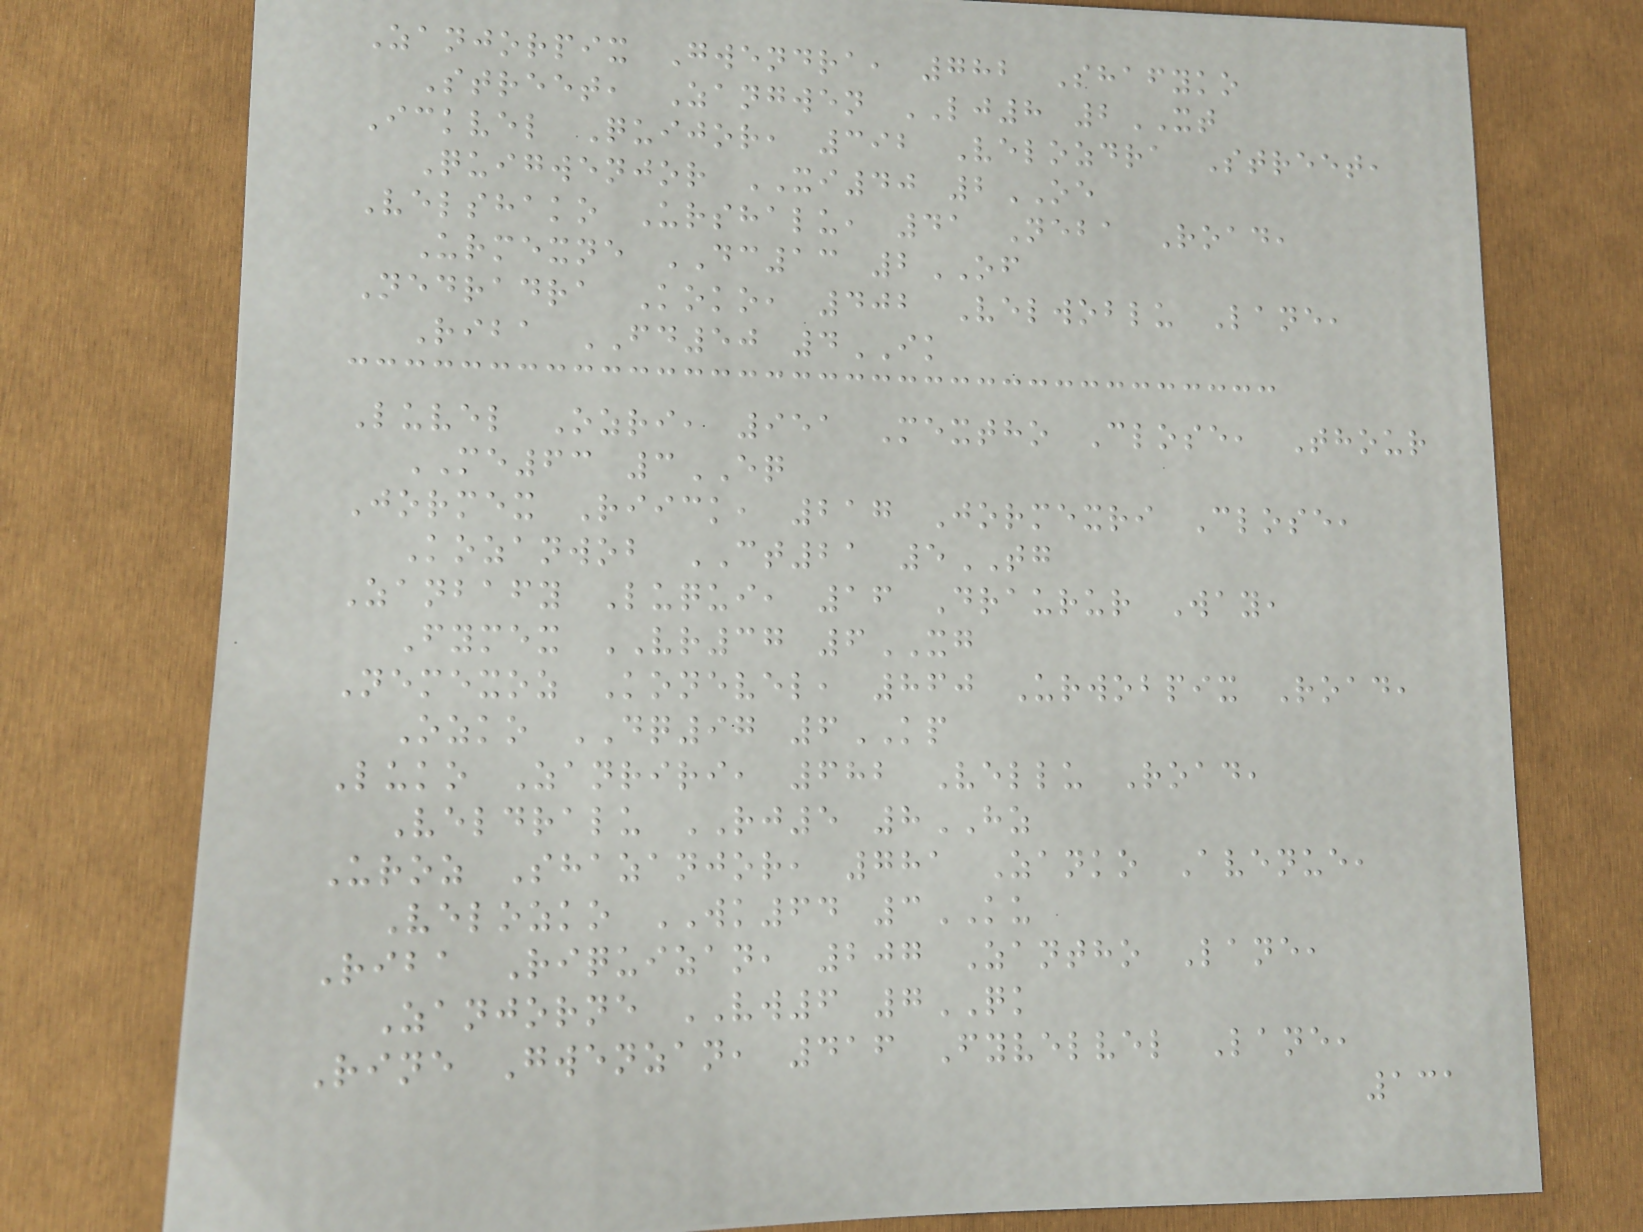Zanjorpix Gwendra, 782 Shafyko
Street, Zangwen LJ8 2XT
Ickvel Quijor, 392 Velozdra Street,
Quigwenjor XI40 2OE
Velshako Urshalu, 41 Neba Road,
Urmexne DC13 2OF
Nedradra Koko, 402 Velwoblu Lane,
Riba FD50 4IK
Luvel Ozri, 951 Mextho Close, Thour
ME63 3EQ
Jormex Riick, 217 Jormexri Close,
Kozanwob CT21 5TG
Zanbafy Luqui, 16 Draurur Way,
Fymex VR37 6XG
Nemexoz Konevel, 860 Urwobpix Road,
Ozko DQ97 6KP
Luko Zanriri, 682 Vellu Road,
Veldralu RJ5 8HZ
Uroz Shazanjor, 781 Zanko Avenue,
Velozko WK64 3KU
Riba Riquizan, 207 Zantho Lane,
Zanjorne VW6 7QK
Rine Gwenzan, 416 Fyvelvel Lane,
131
